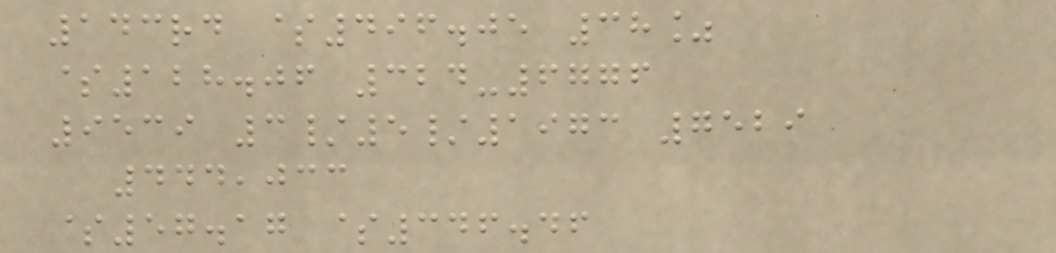143rd $496.05 38%
$128.06 324-6776
9539 3/5/1973 7529
444,033
$57.17 $346.46
